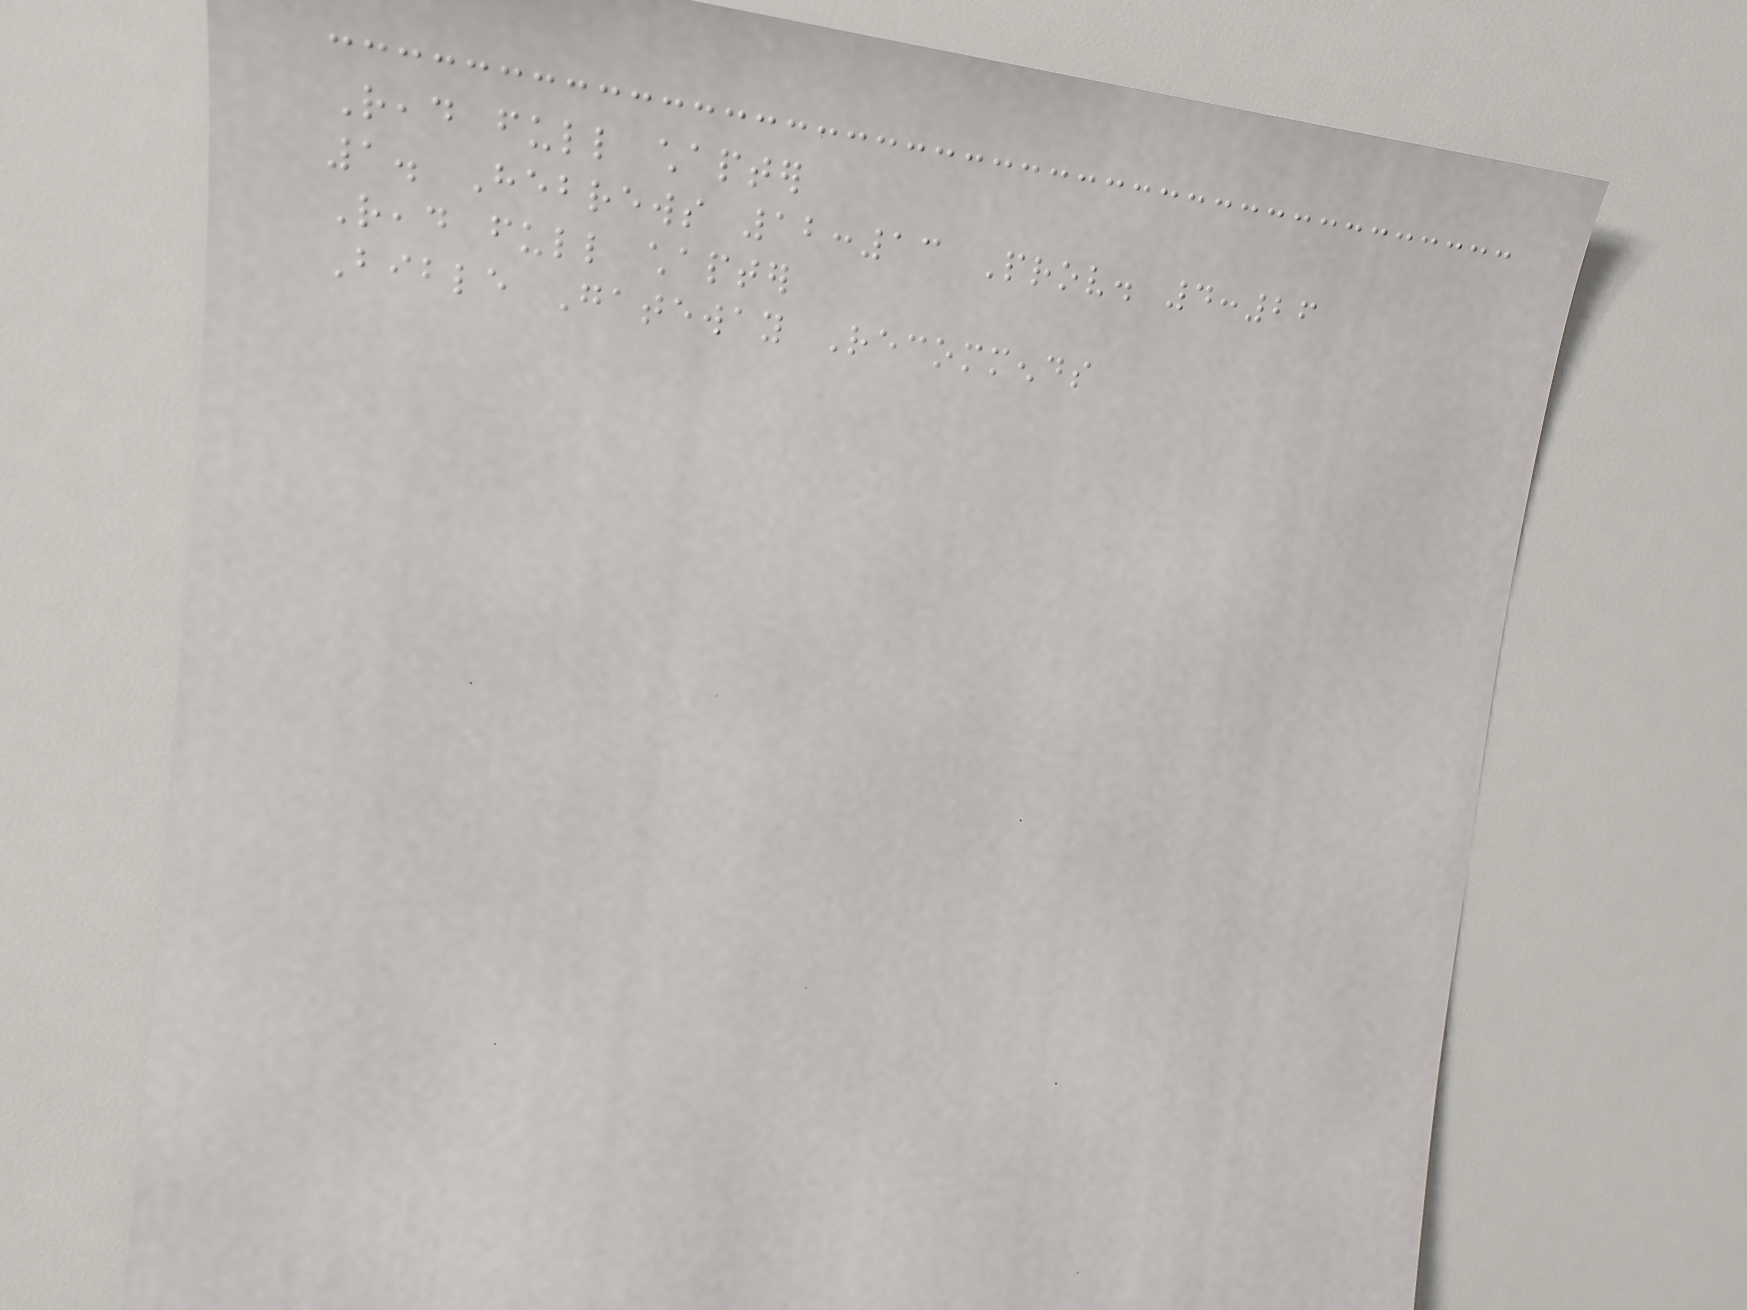Read full chapter
1. Hebrews 12:13 Prov. 4:26
Read full chapter
Bible Gateway Recommends
